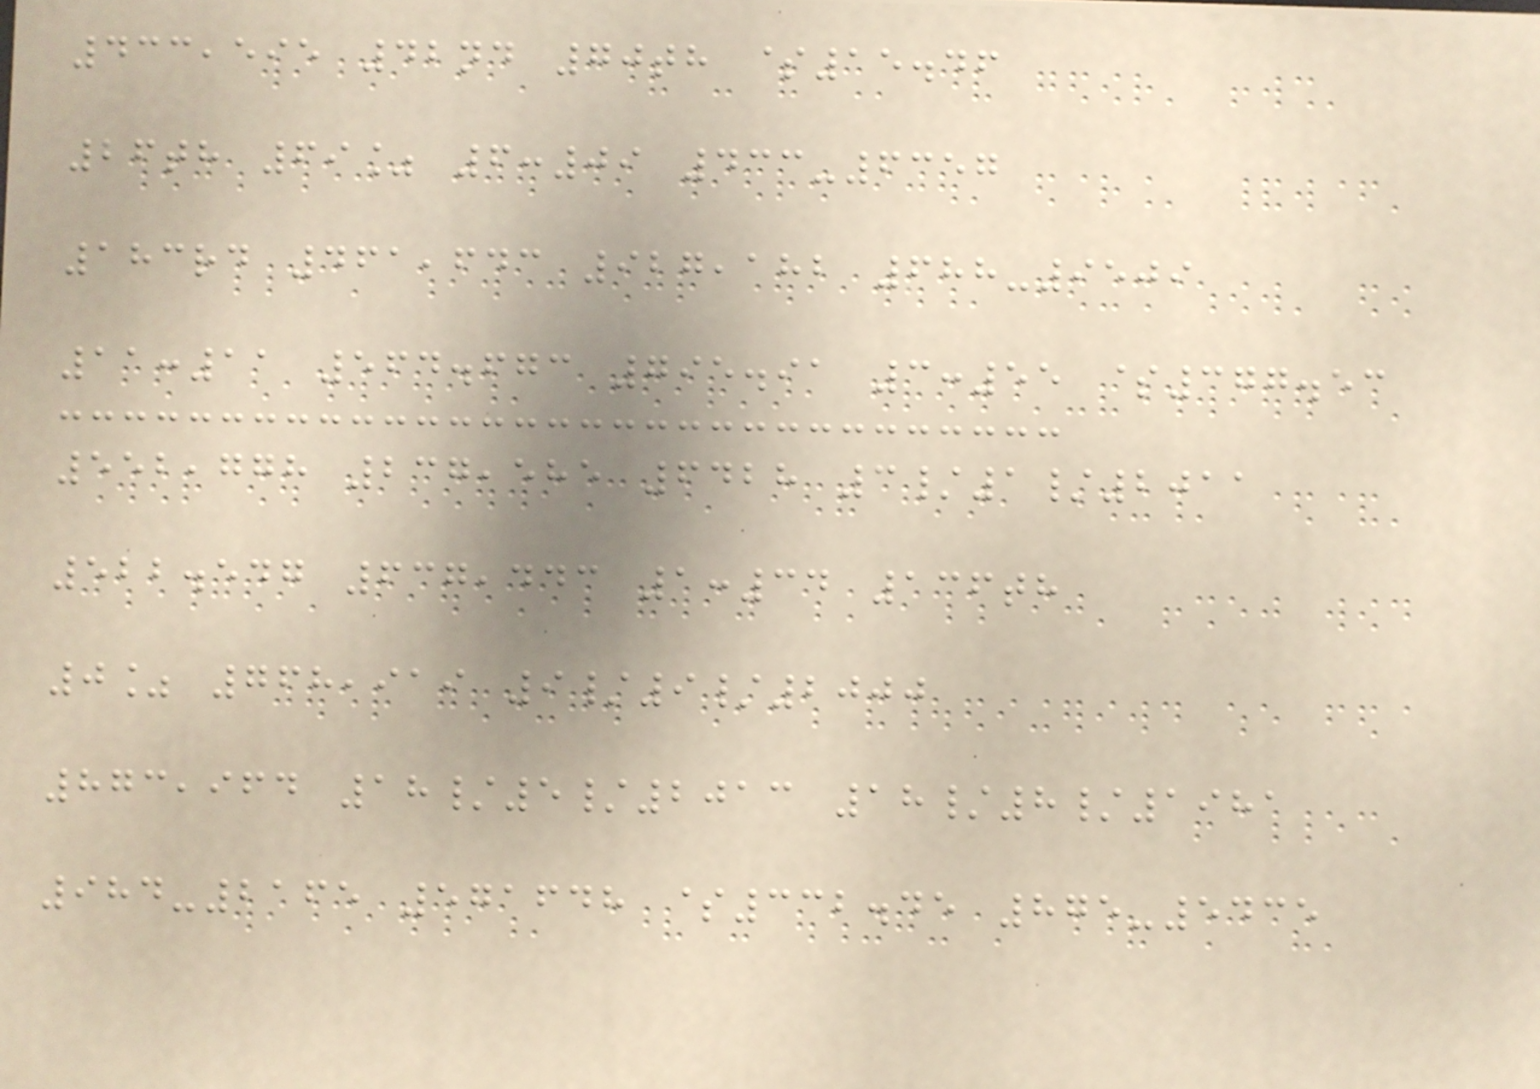433,595 42nd 70th $15.46
26th 69% 6:09 433-6357
183rd 461,643 927,182 688-9509
11:11 564.673 795.91 3:55 $377.53
552,778 237,585 6428 3/1/2011
522.547 637,443 1:34 136th
0% 768,919 9/9/2000
873,964 18/5/2013 18/8/1981
984-2165 571648 $332.45 875-5435
